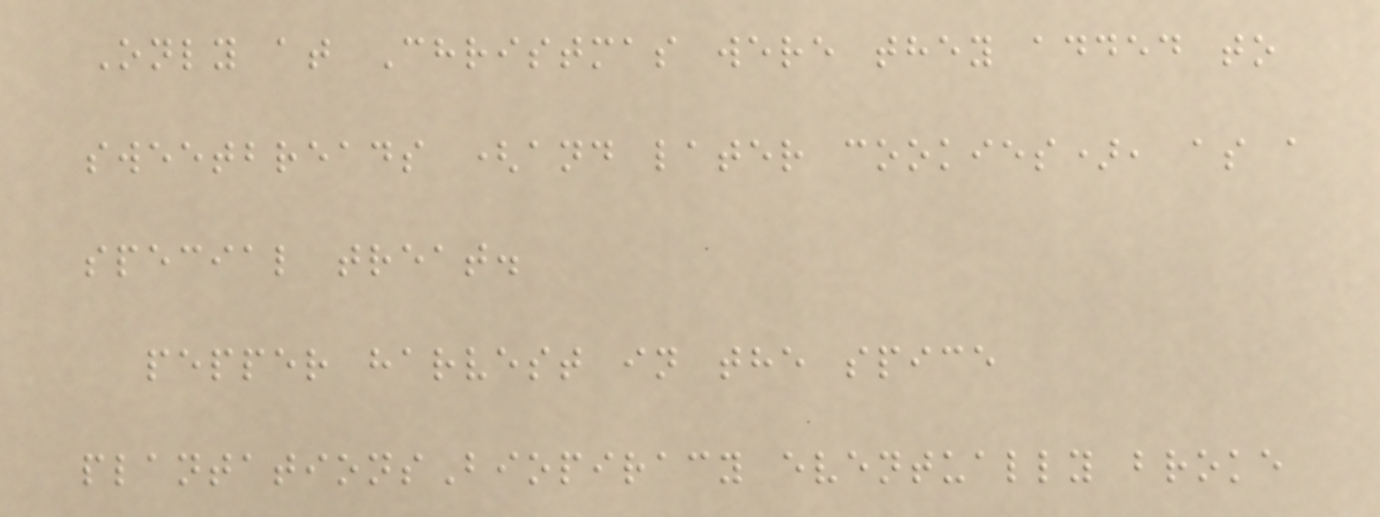Only at Christmas were they added to
sweetbreads (and later cookies), as a
special treat.
pepper harvest in the spice
plantationsBiopiracy eventually broke
